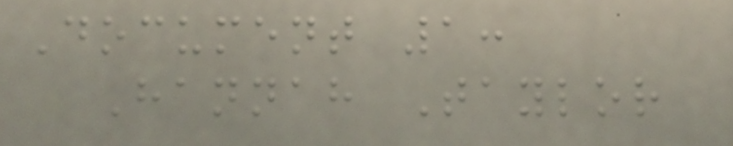Document 1:
Hannah Taylor
